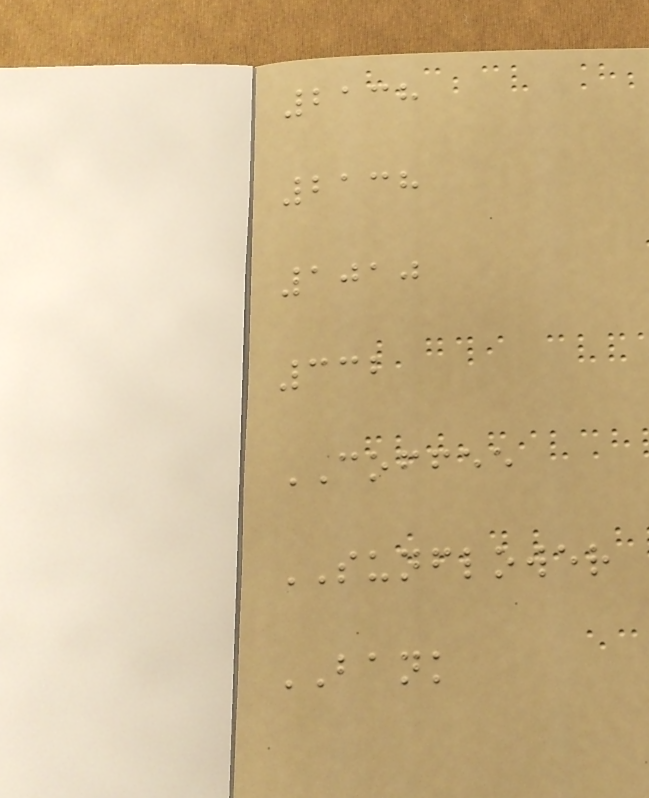2138
2138
1010
332
COFFEE
SUNFLOWER
BANK
